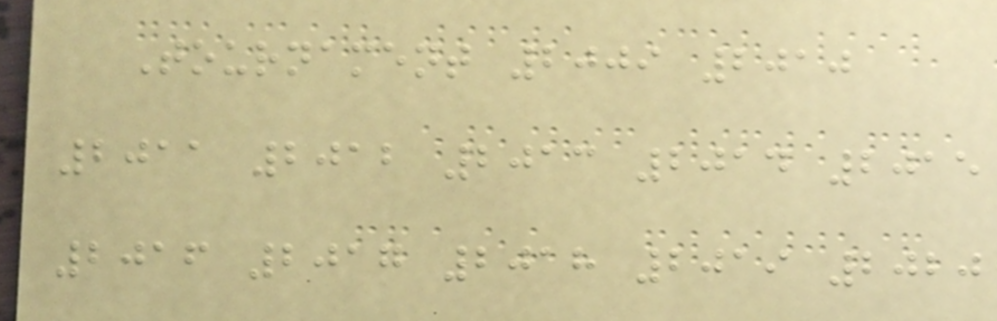Tournament 2009 2010
2011 2012 2013 2014 2015
2016 2017 2018 2019 2020
